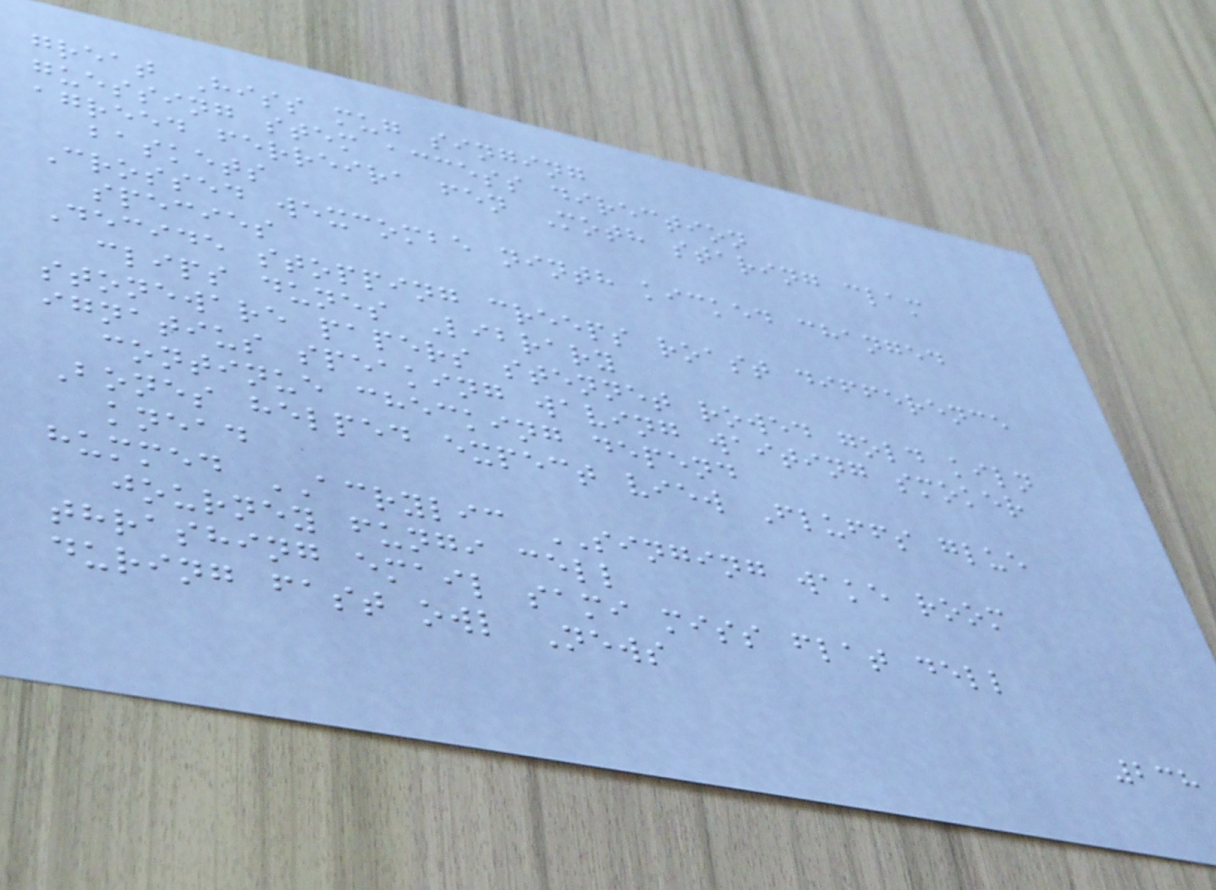great Hiss mug singing
guessing stem access direction
agreed ferreira fen Moth staring clam
baskets
Crossed wexcombe ninth kicked changed
species
Decide stopping creeps roast difference
clips dunes Library
stoneware papers stennet rowed gold kiln
ignatius speaking waving waiting smoker
continue checking depend
Bones helped expect view Fluffs glue
knead
hummed ACRYLIC SINGING wake room
journey fungi cell
thrashing email sami miss flat dell
during fast owl News
238
